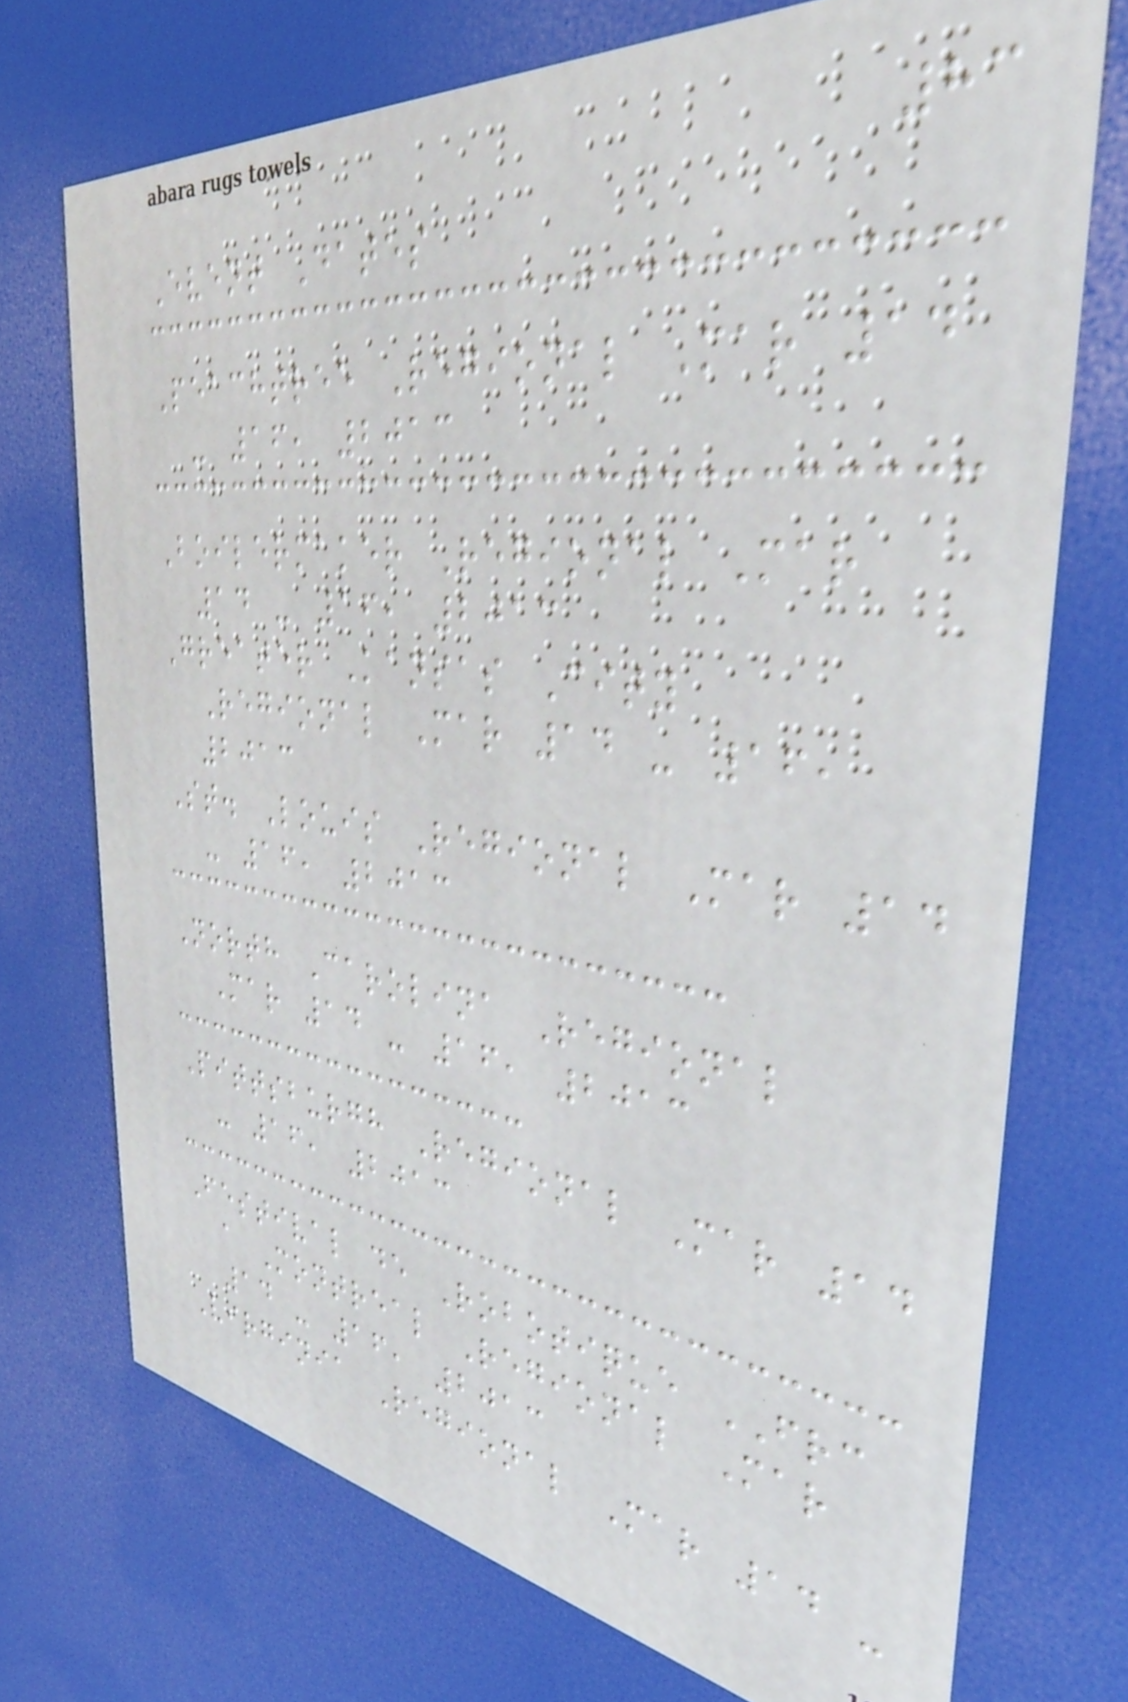83
Event Dates
Peachtree Regional Mar 14
- 16, 2013
Boilermaker Regional Mar
14 - 16, 2013
Greater Kansas City
Regional Mar 14 - 16,
2013
St. Louis Regional Mar 14
- 16, 2013
North Carolina Regional
Mar 14 - 16, 2013
Pittsburgh Regional Mar 14
- 16, 2013
Festival de Robotique FRC
a Montreal Regional Mar
14 - 16, 2013
Virginia Regional Mar 14 -
